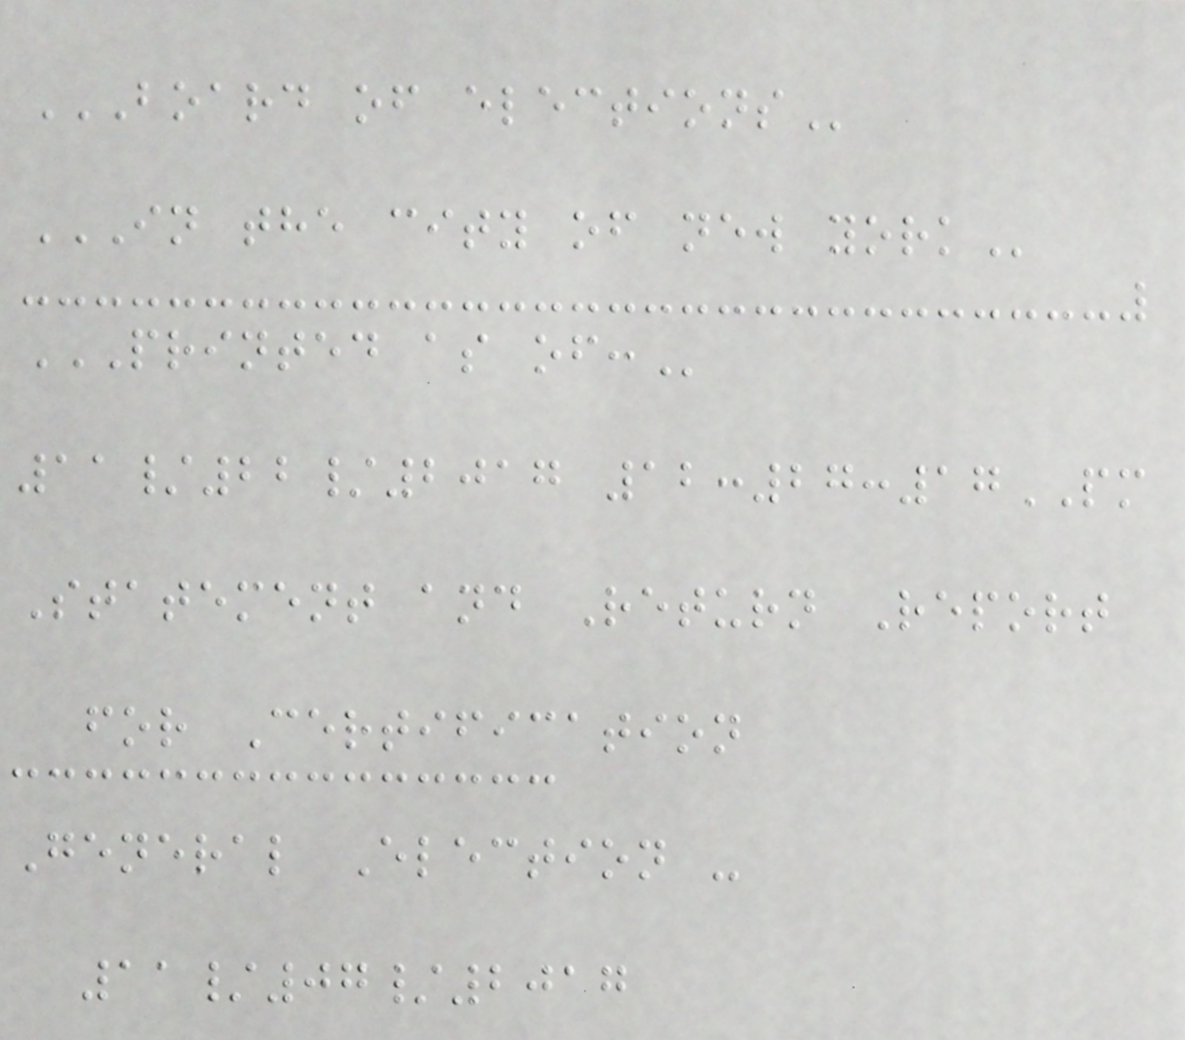BOARD OF ELECTIONS
IN THE CITY OF NEW YORK
PRINTED AS OF:
11/22/2017 12:27:17PM
Statement and Return Report
for Certification
General Election -
11/07/2017
